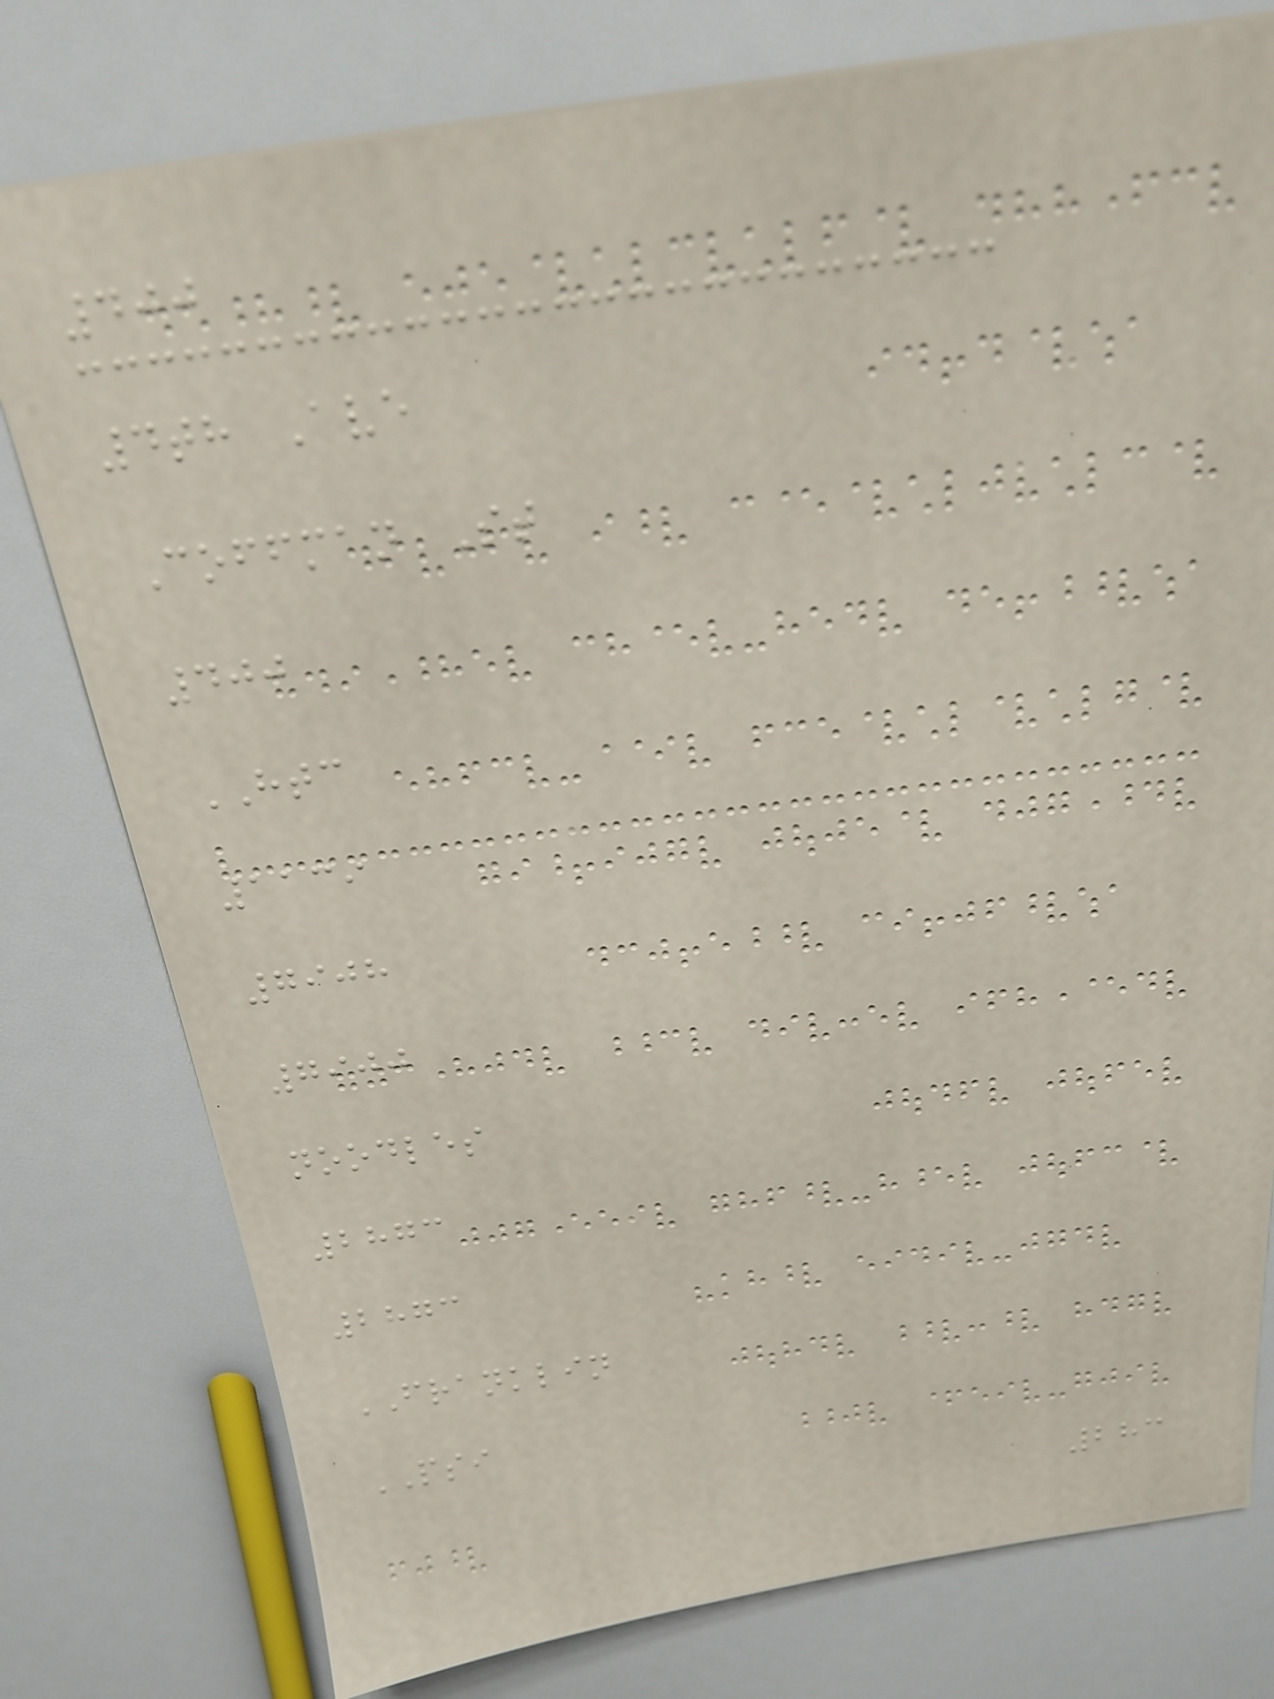400
4th Ave
Coffman St
400
HTC
1139
7908
7900
noodles
2873
2873
FRANKLIN
PSI
283
